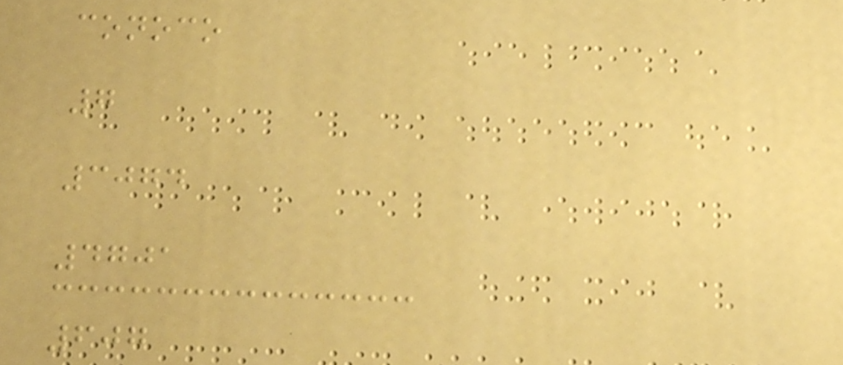conoco
7
3074
4701
607
